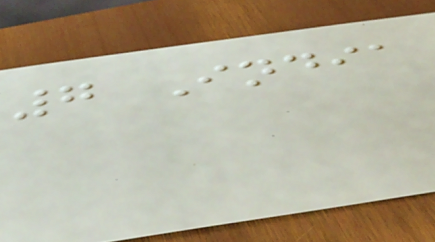7 India
